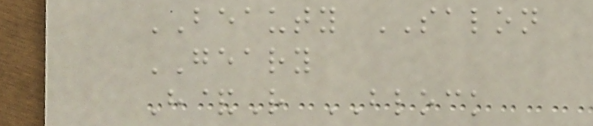BEAUTY SALON
GEARY
H&R BLOCK
